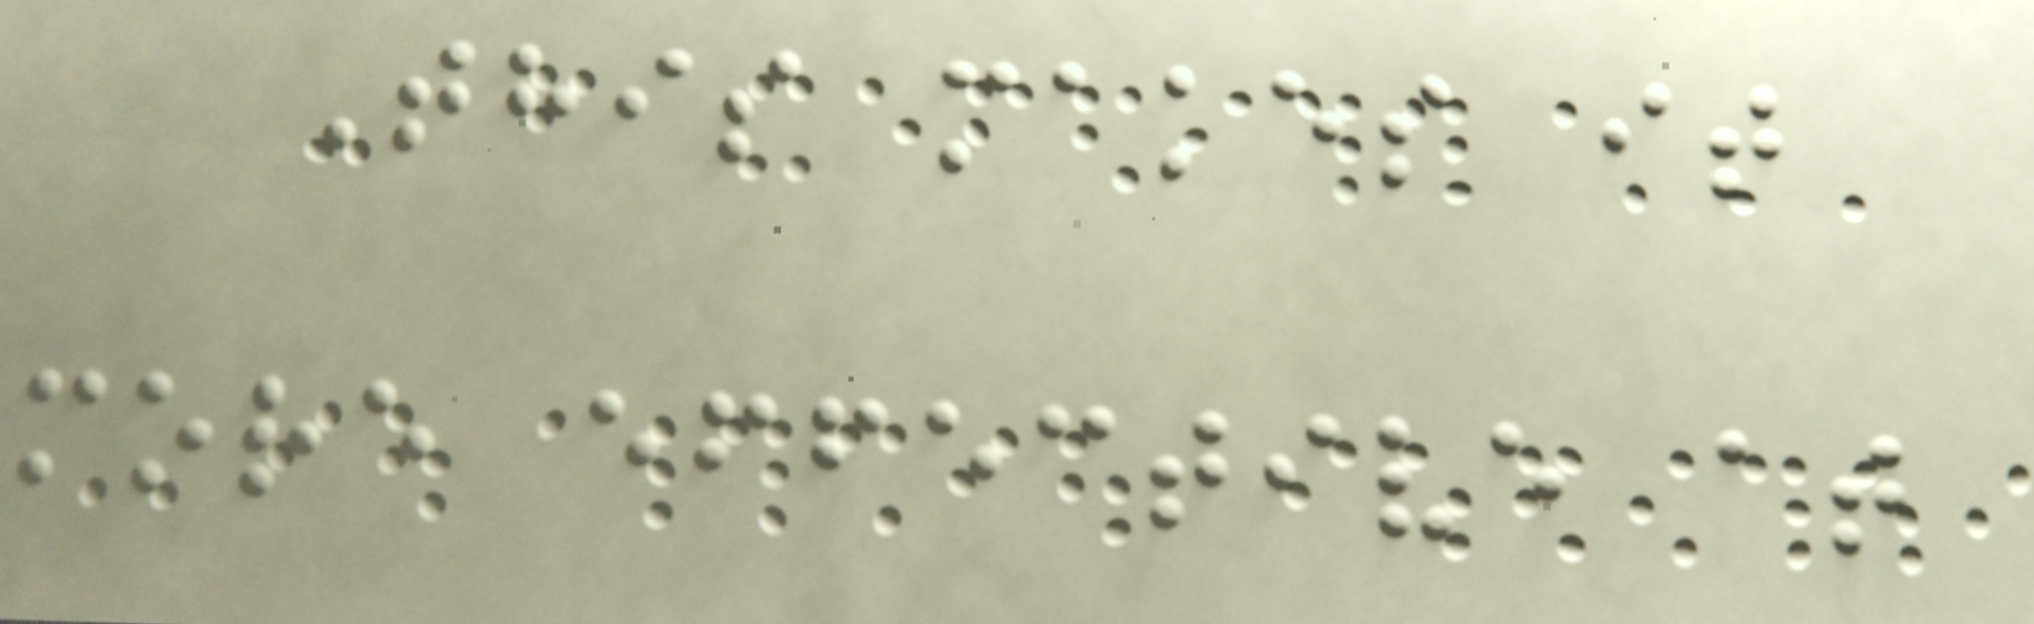This makes it
more effective at
